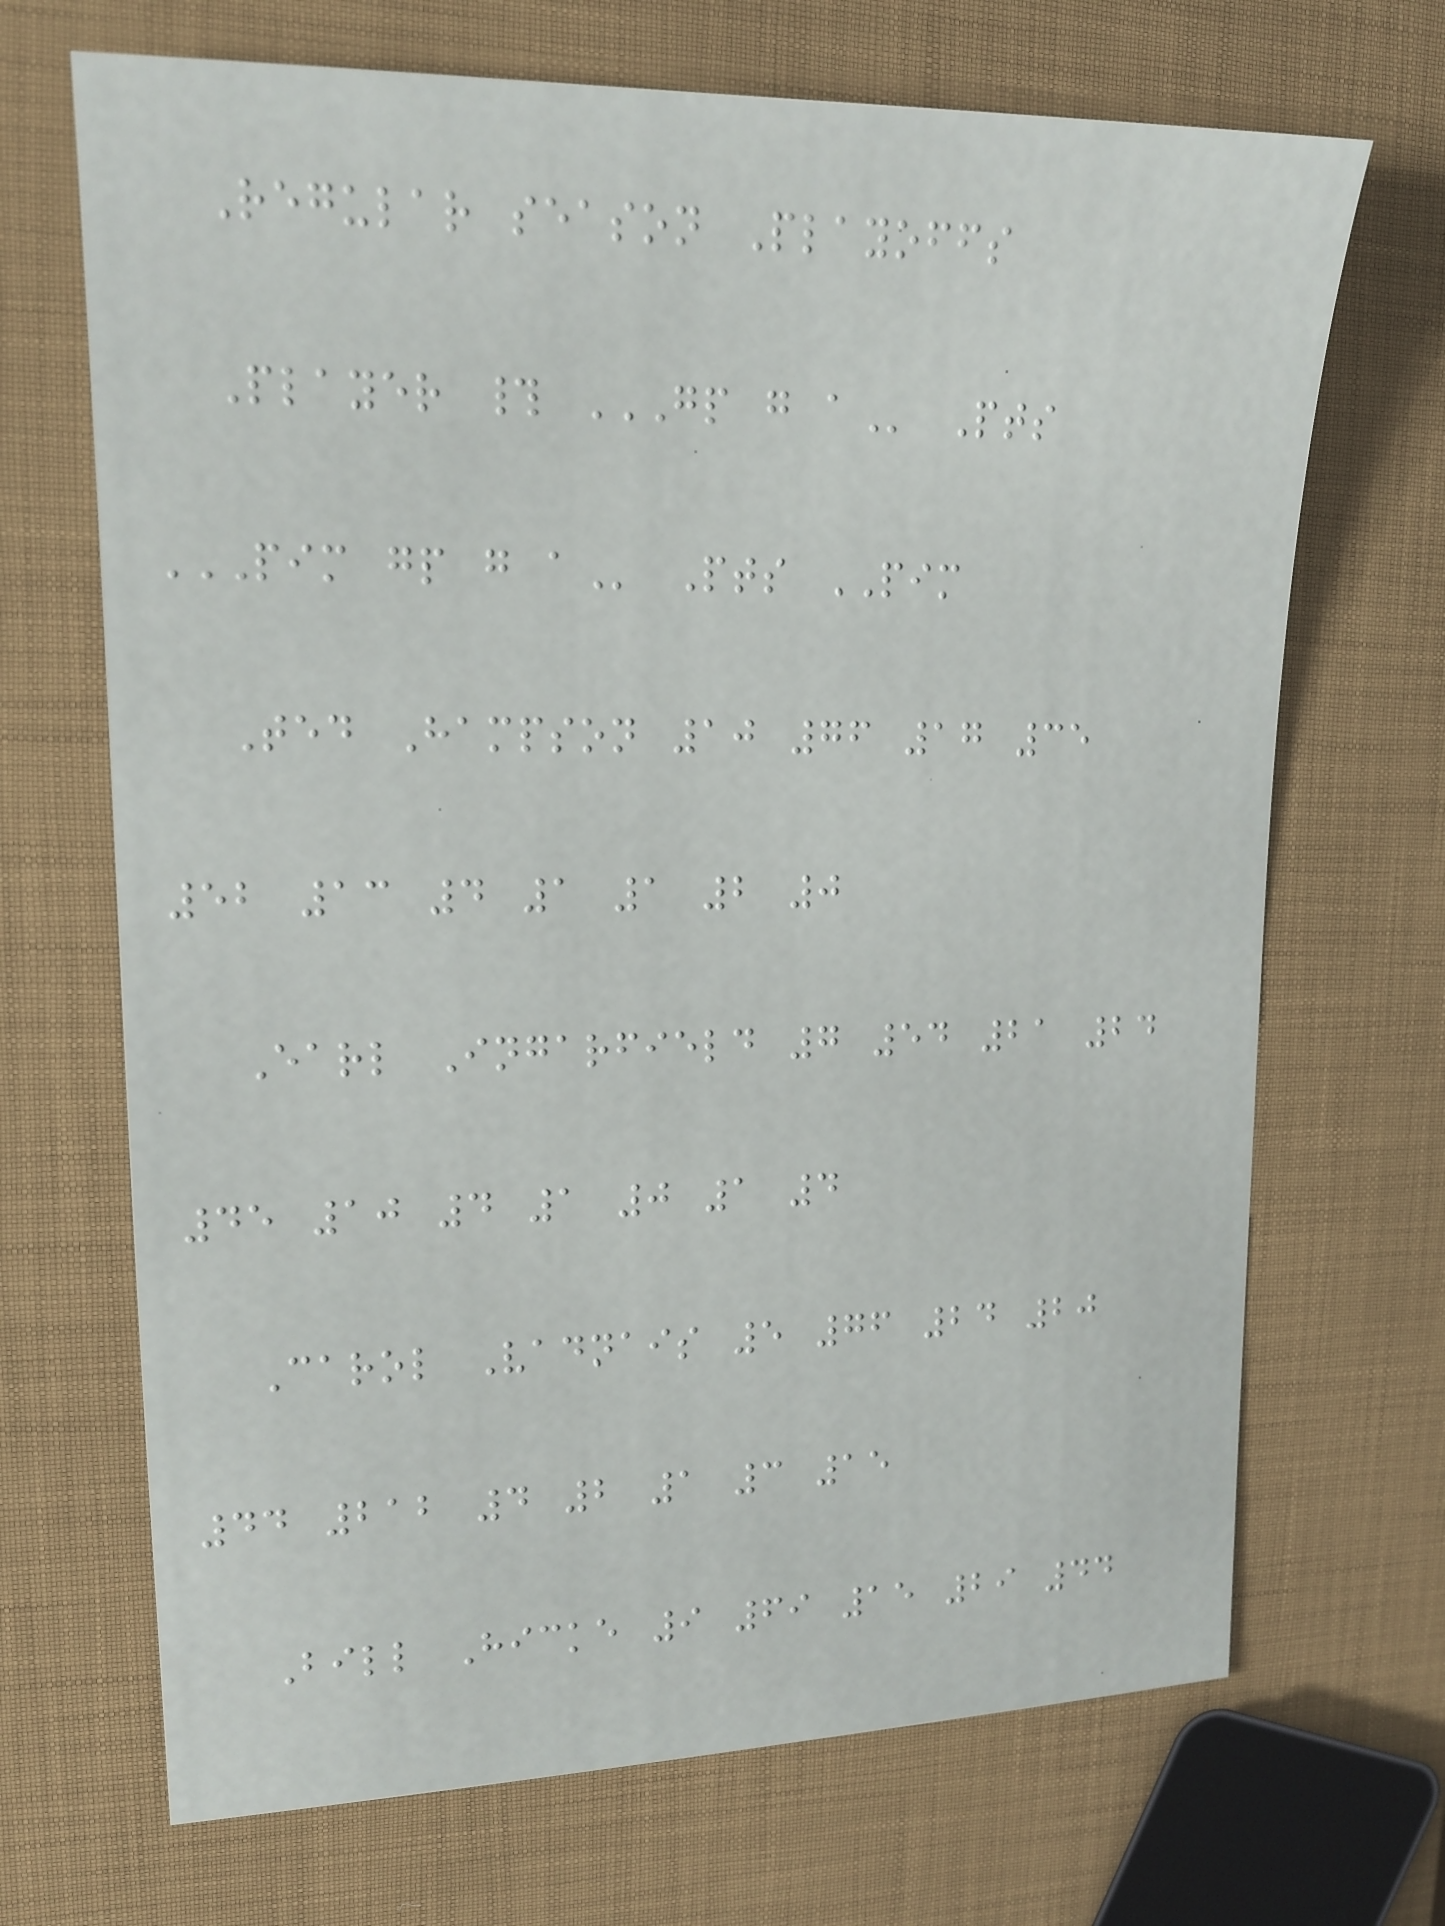Regular season Playoffs
Player # GP G A Pts
PIM GP G A Pts PIM
Ted Hampson 10 76 17 35
52 13 4 1 1 2 0
Earl Ingarfield 7 54 21 24
45 10 4 1 0 1 4
Carol Vadnais 5 76 24 20
44 212 4 2 1 3 15
Bill Hicke 9 69 15 29 44
